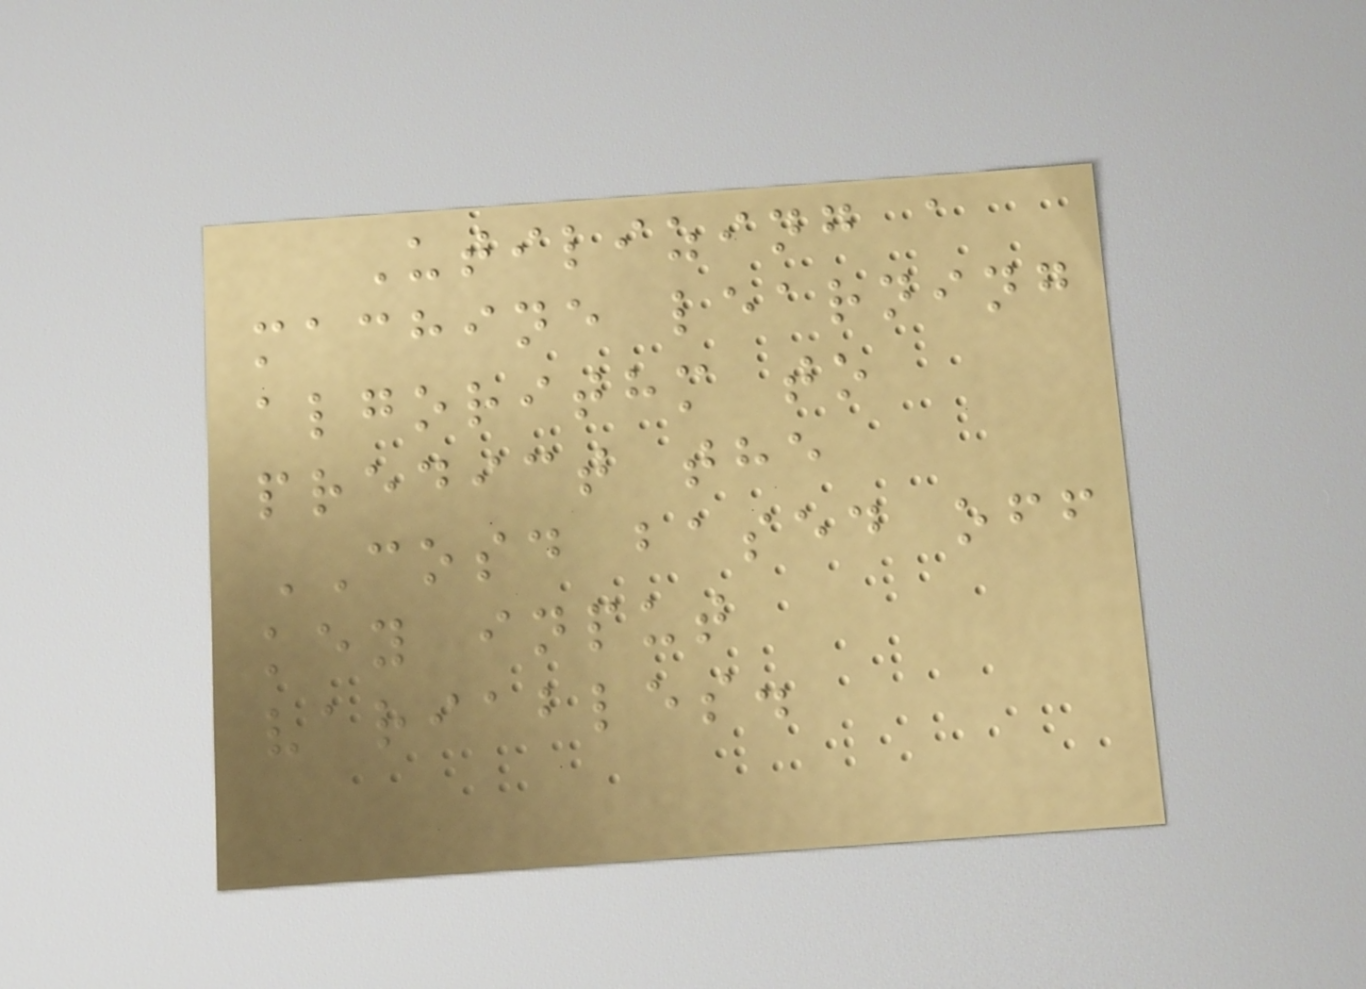Utilizing a
machine learning
algorithm to
predict the
COSD based off
key input
variables.
